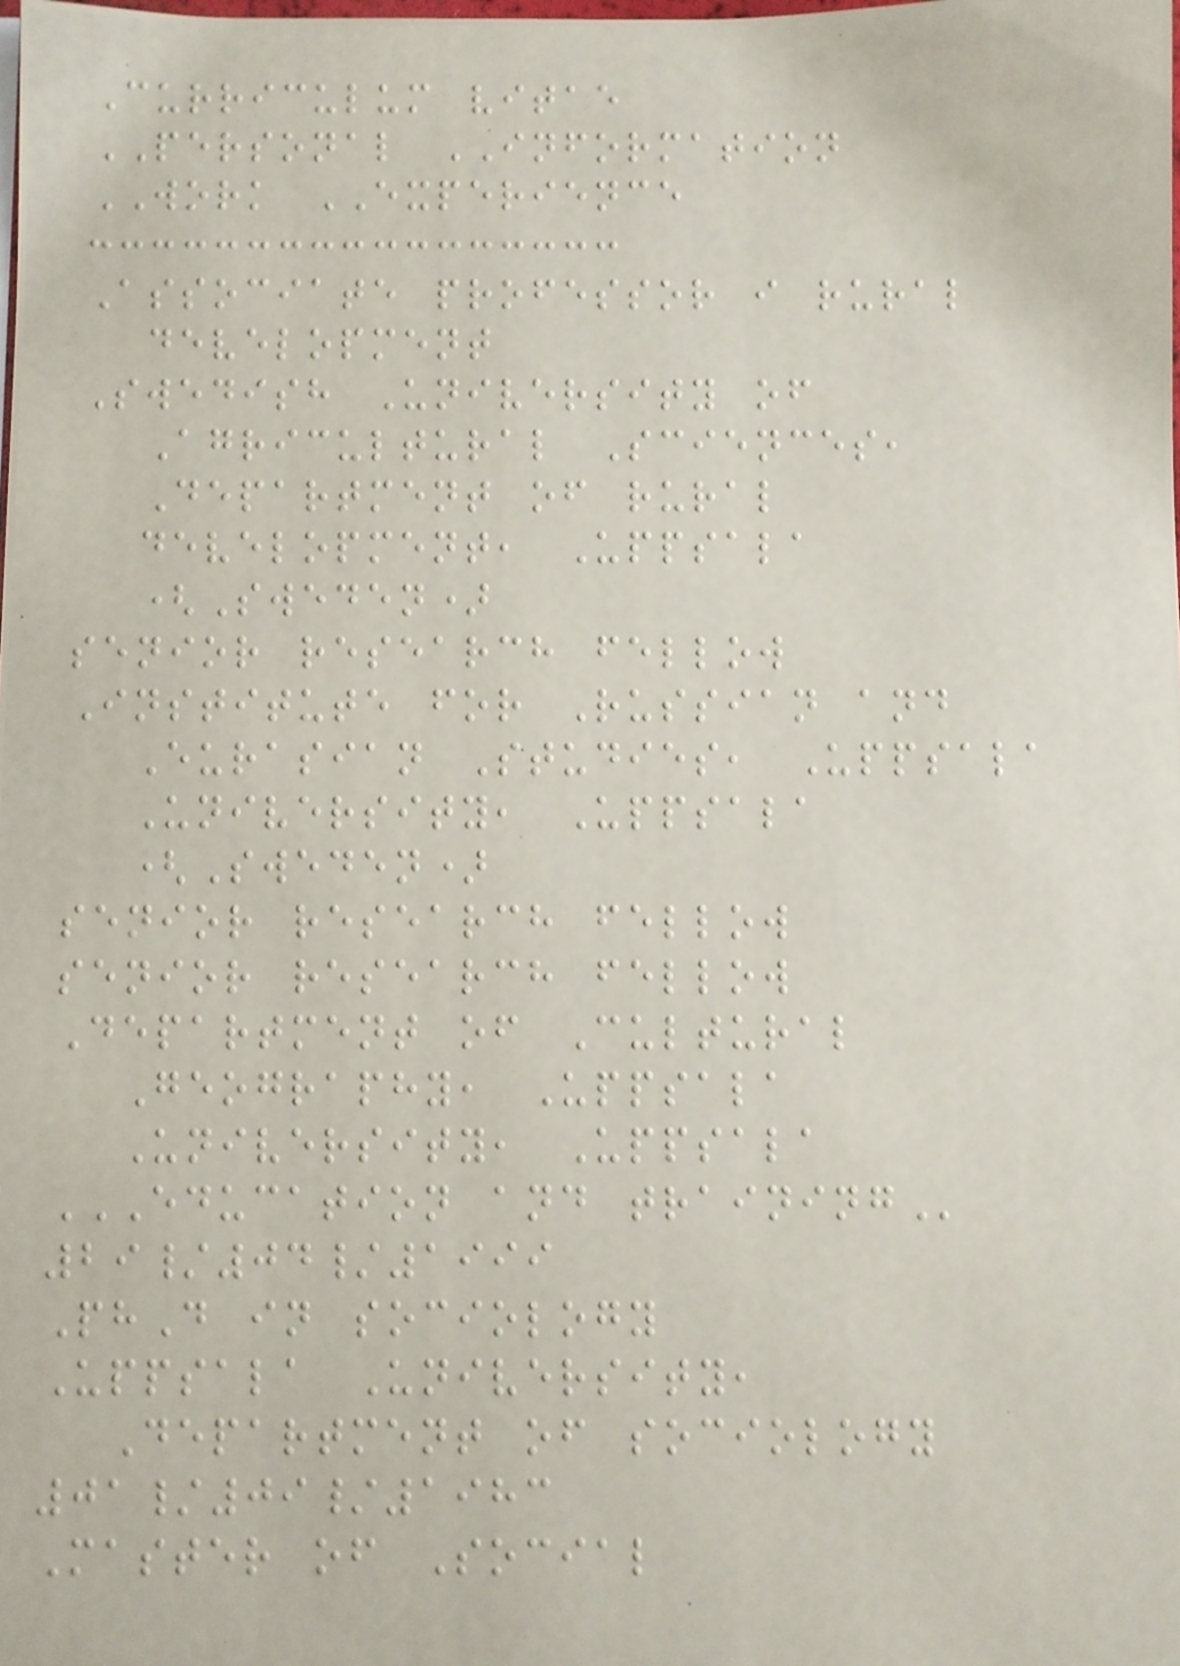Curriculum vitae
PERSONAL INFORMATION
WORK EXPERIENCE
Associate professor i rural
development
Swedish University of
Agricultural Sciences,
Department of rural
development, Uppsala
(Sweden)
senior research fellow
Institute for Russian and
Eurasian Studies, Uppsala
University, Uppsala
(Sweden)
senior research fellow
senior research fellow
Department of Cultural
Geography, Uppsala
University, Uppsala
EDUCATION AND TRAINING
29/04/1999
PhD in sociology
Uppsala University,
Department of sociology
01/09/1983
Master of Social
